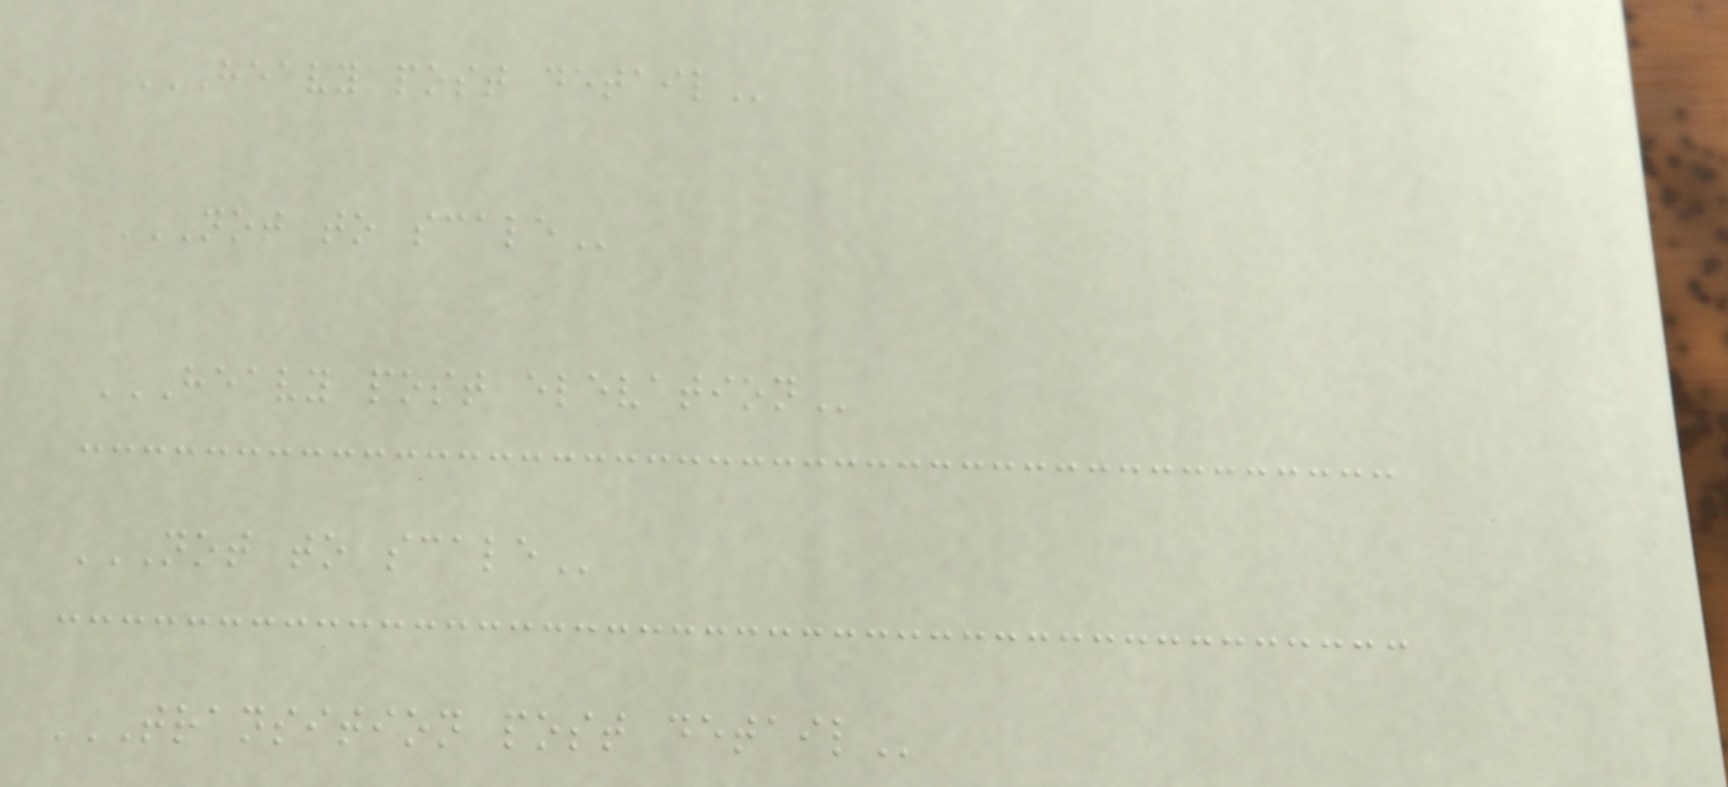HEAVY POST DETAIL
NOT TO SCALE
HEAVY POST ELEVATION
NOT TO SCALE
TRANSITION POST DETAIL
